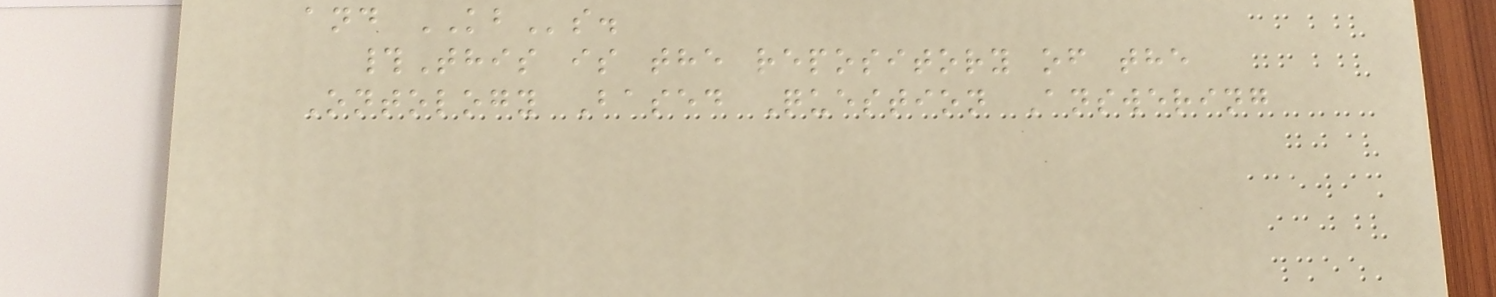and KBs.
#This is the repository of the
Ontology Based Question Answering
